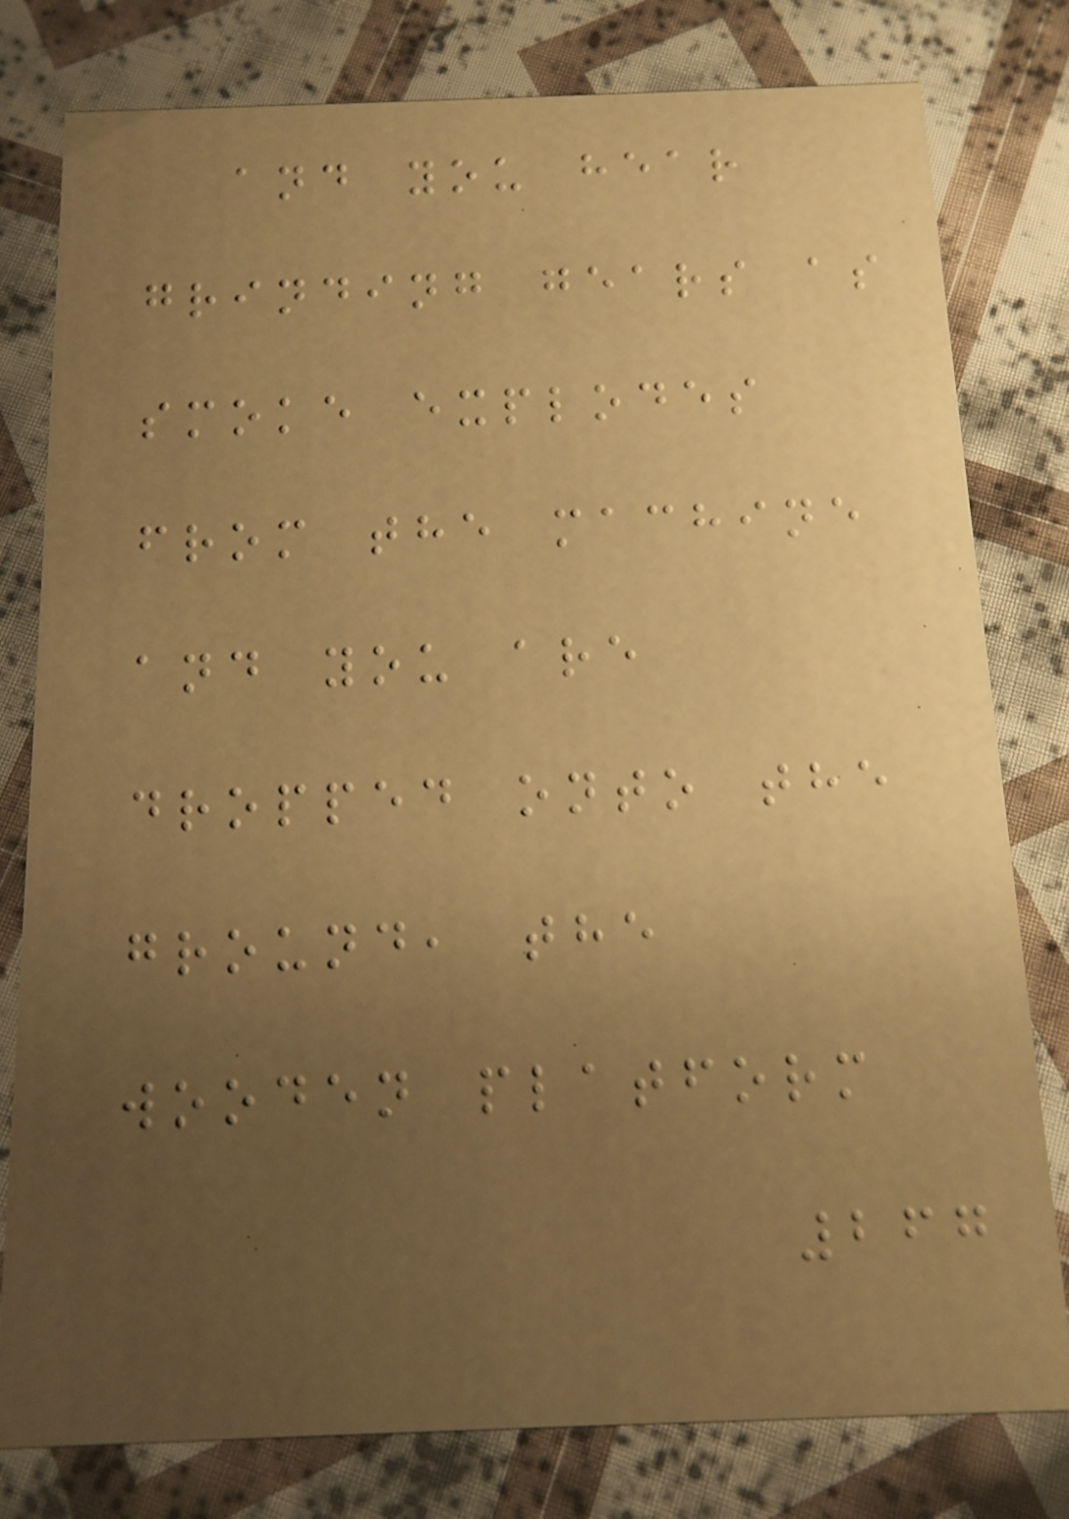and you hear
grinding gears as
smoke explodes
from the machine
and you are
dropped onto the
ground, the
wooden platform
267
